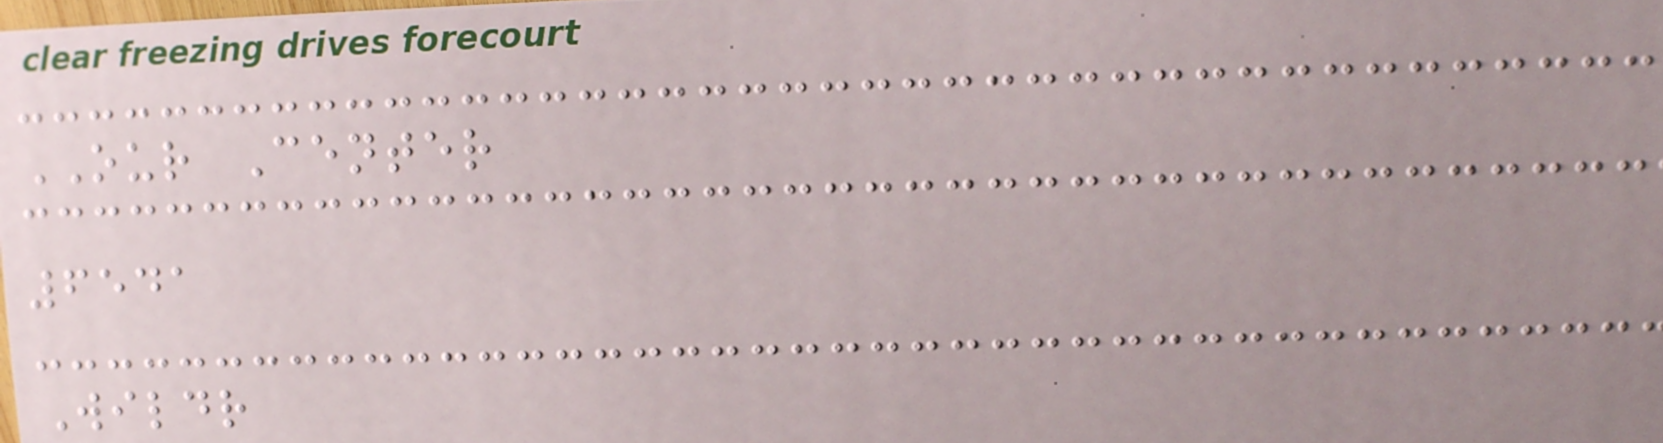OUR Center
6541
Wildr
